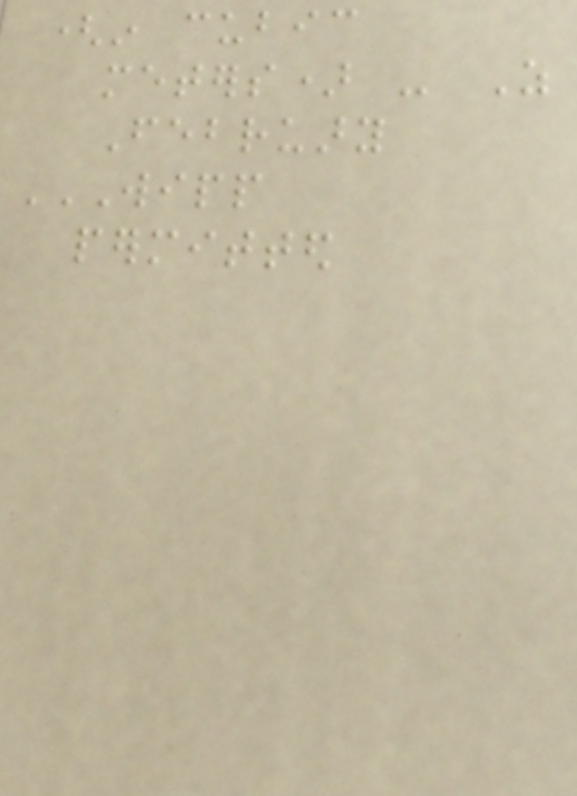(in cubic
meters) - As
February
WIPP
PERMITTED
